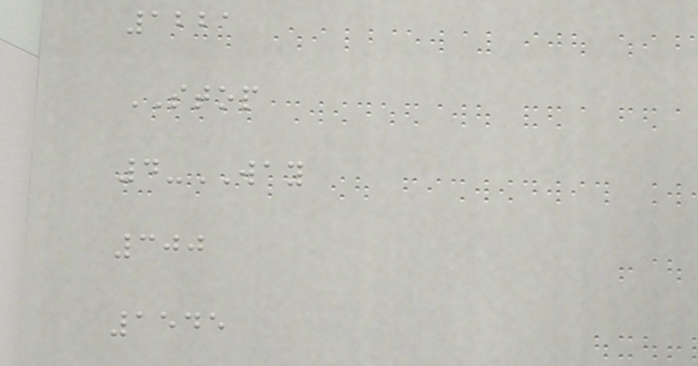1221
STOP
4-WAY
300
1545
